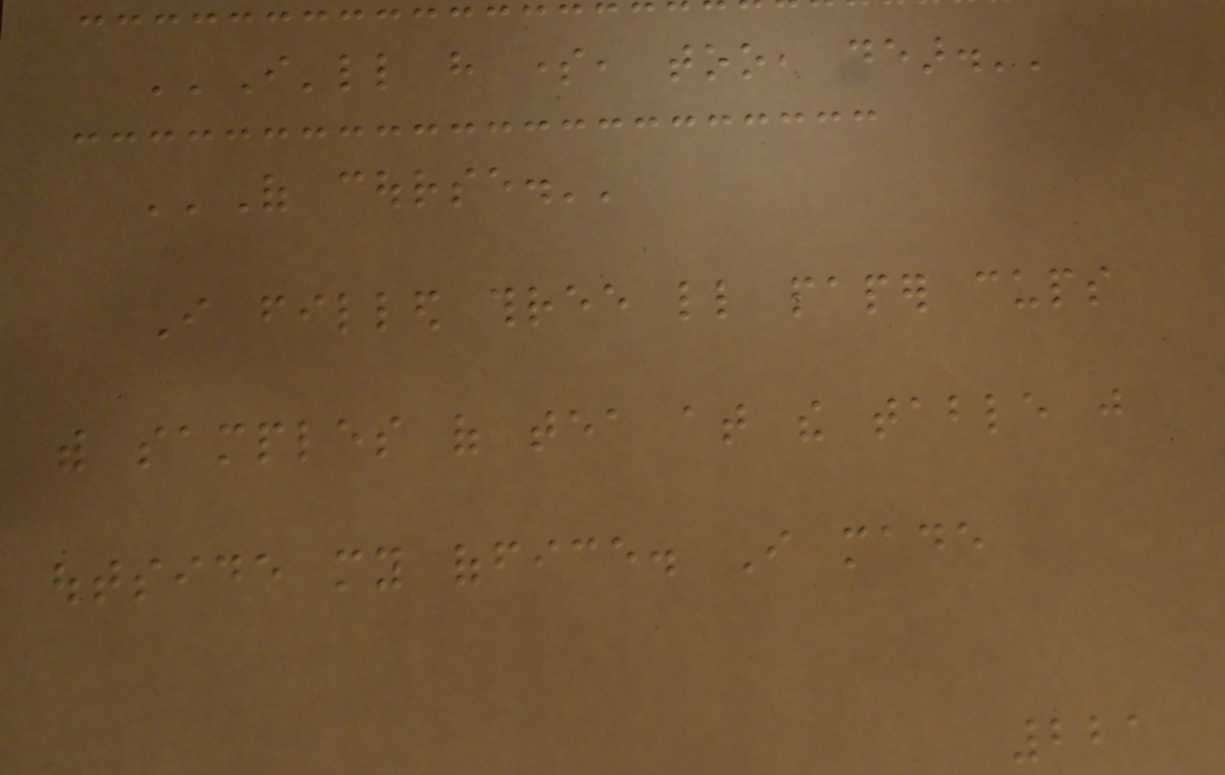''I'll have some, too, dear.''
''Of course.''
I filled three little paper cups
with samples of tea at the table just
outside my office. I made
221
